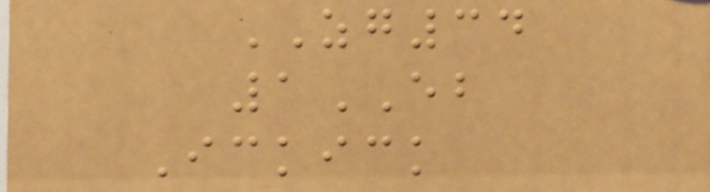ZG34
1EB
Ickick
